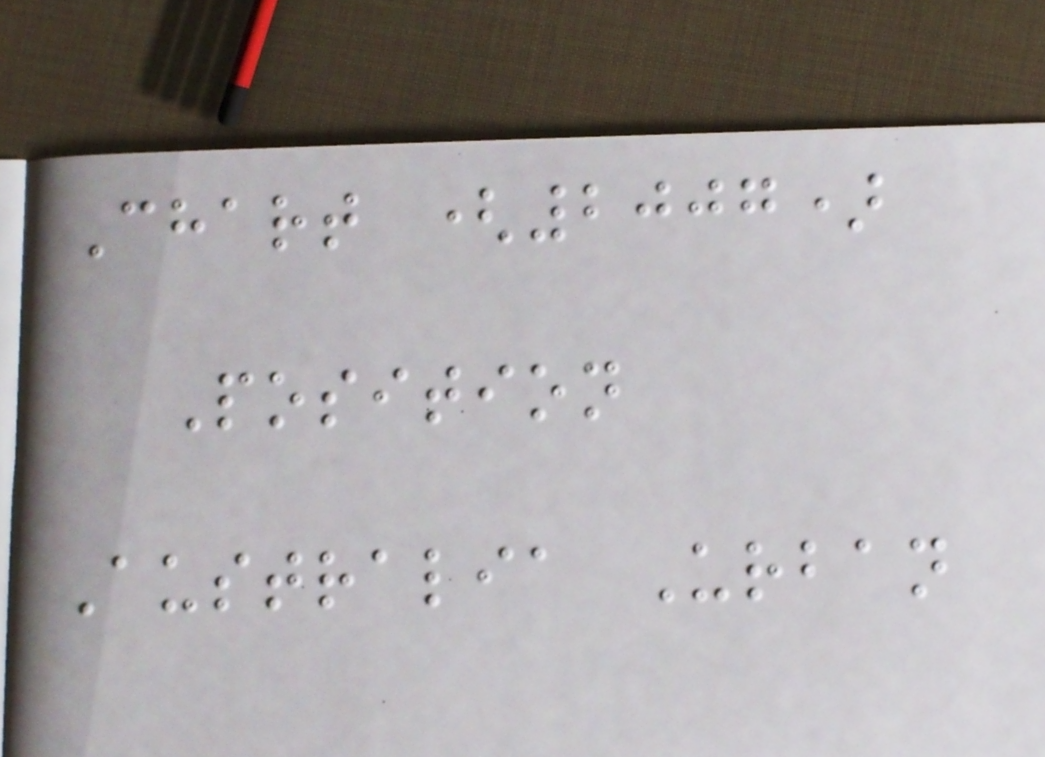Chart (2007)
Position
Australia Urban
